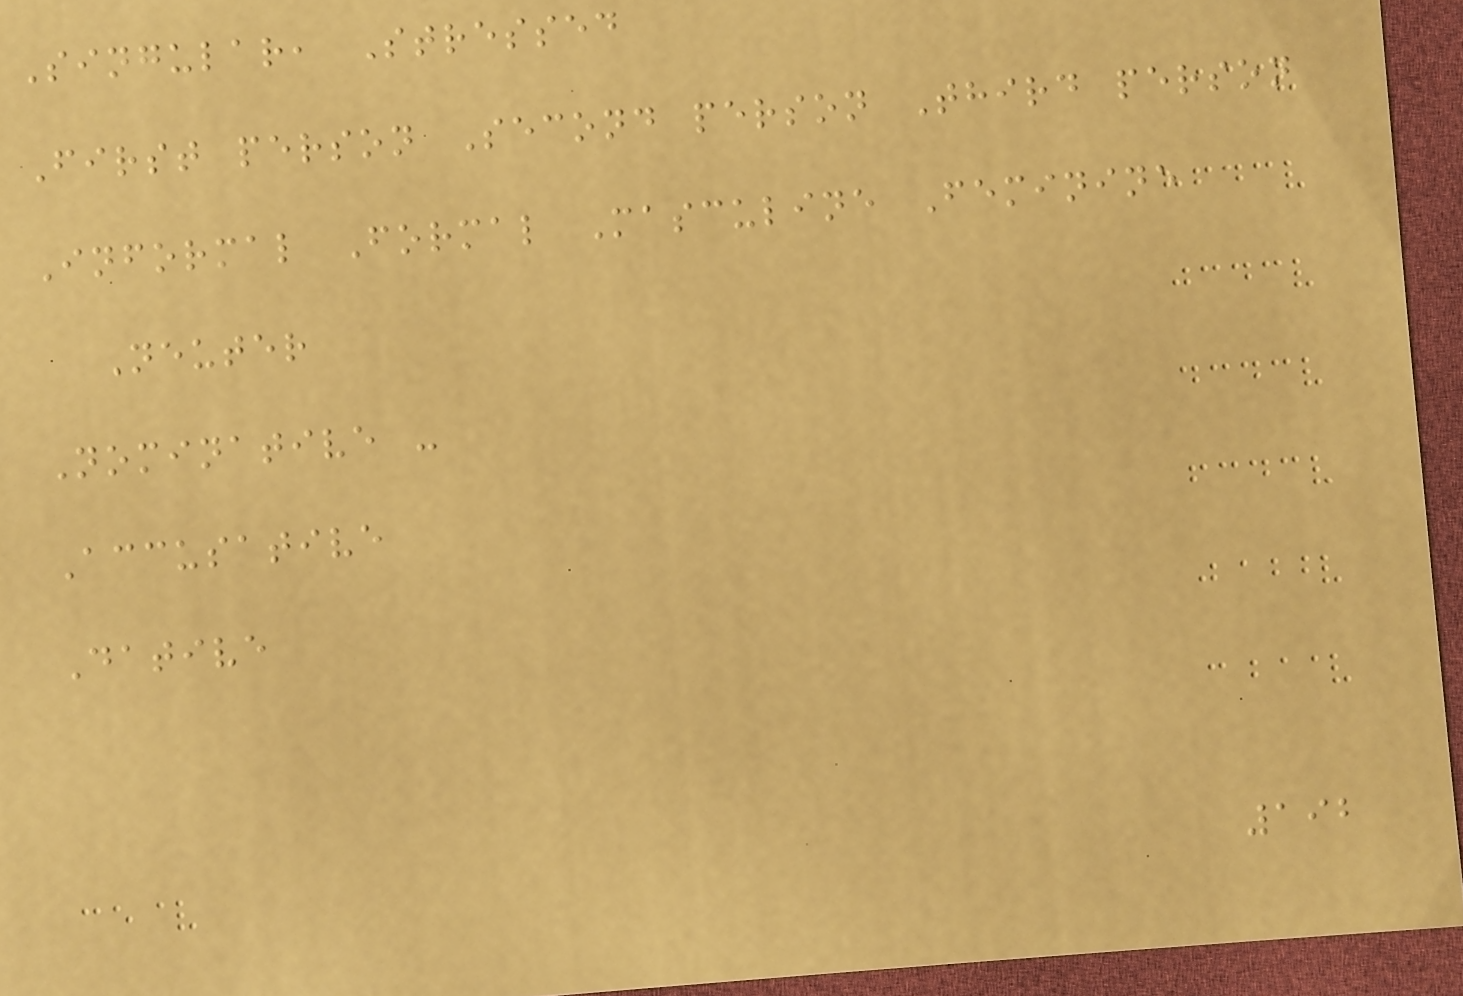Singular, Stressed
First person Second person Third person
Informal Formal Masculine Feminine
Neuter
Nominative -
Accusative
Dative
192
